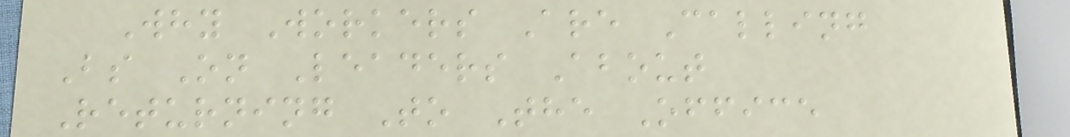Why Workers Are Calling
Bs On Leaders About
Returning To The Office
